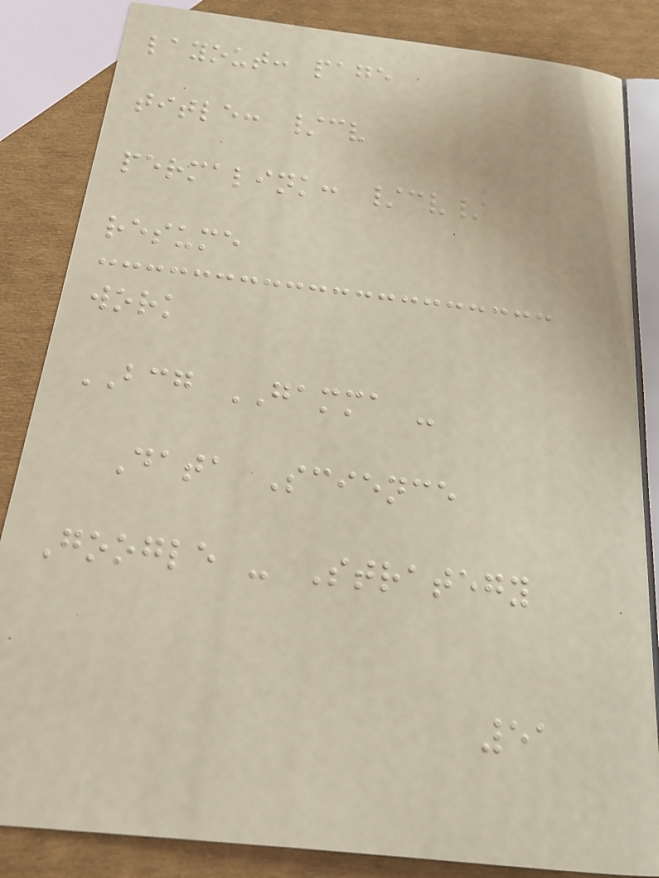layout: page
title: /cv
permalink: /cv/
resume
work
BCG GAMMA -
Data Science
Google - Strategy
51
